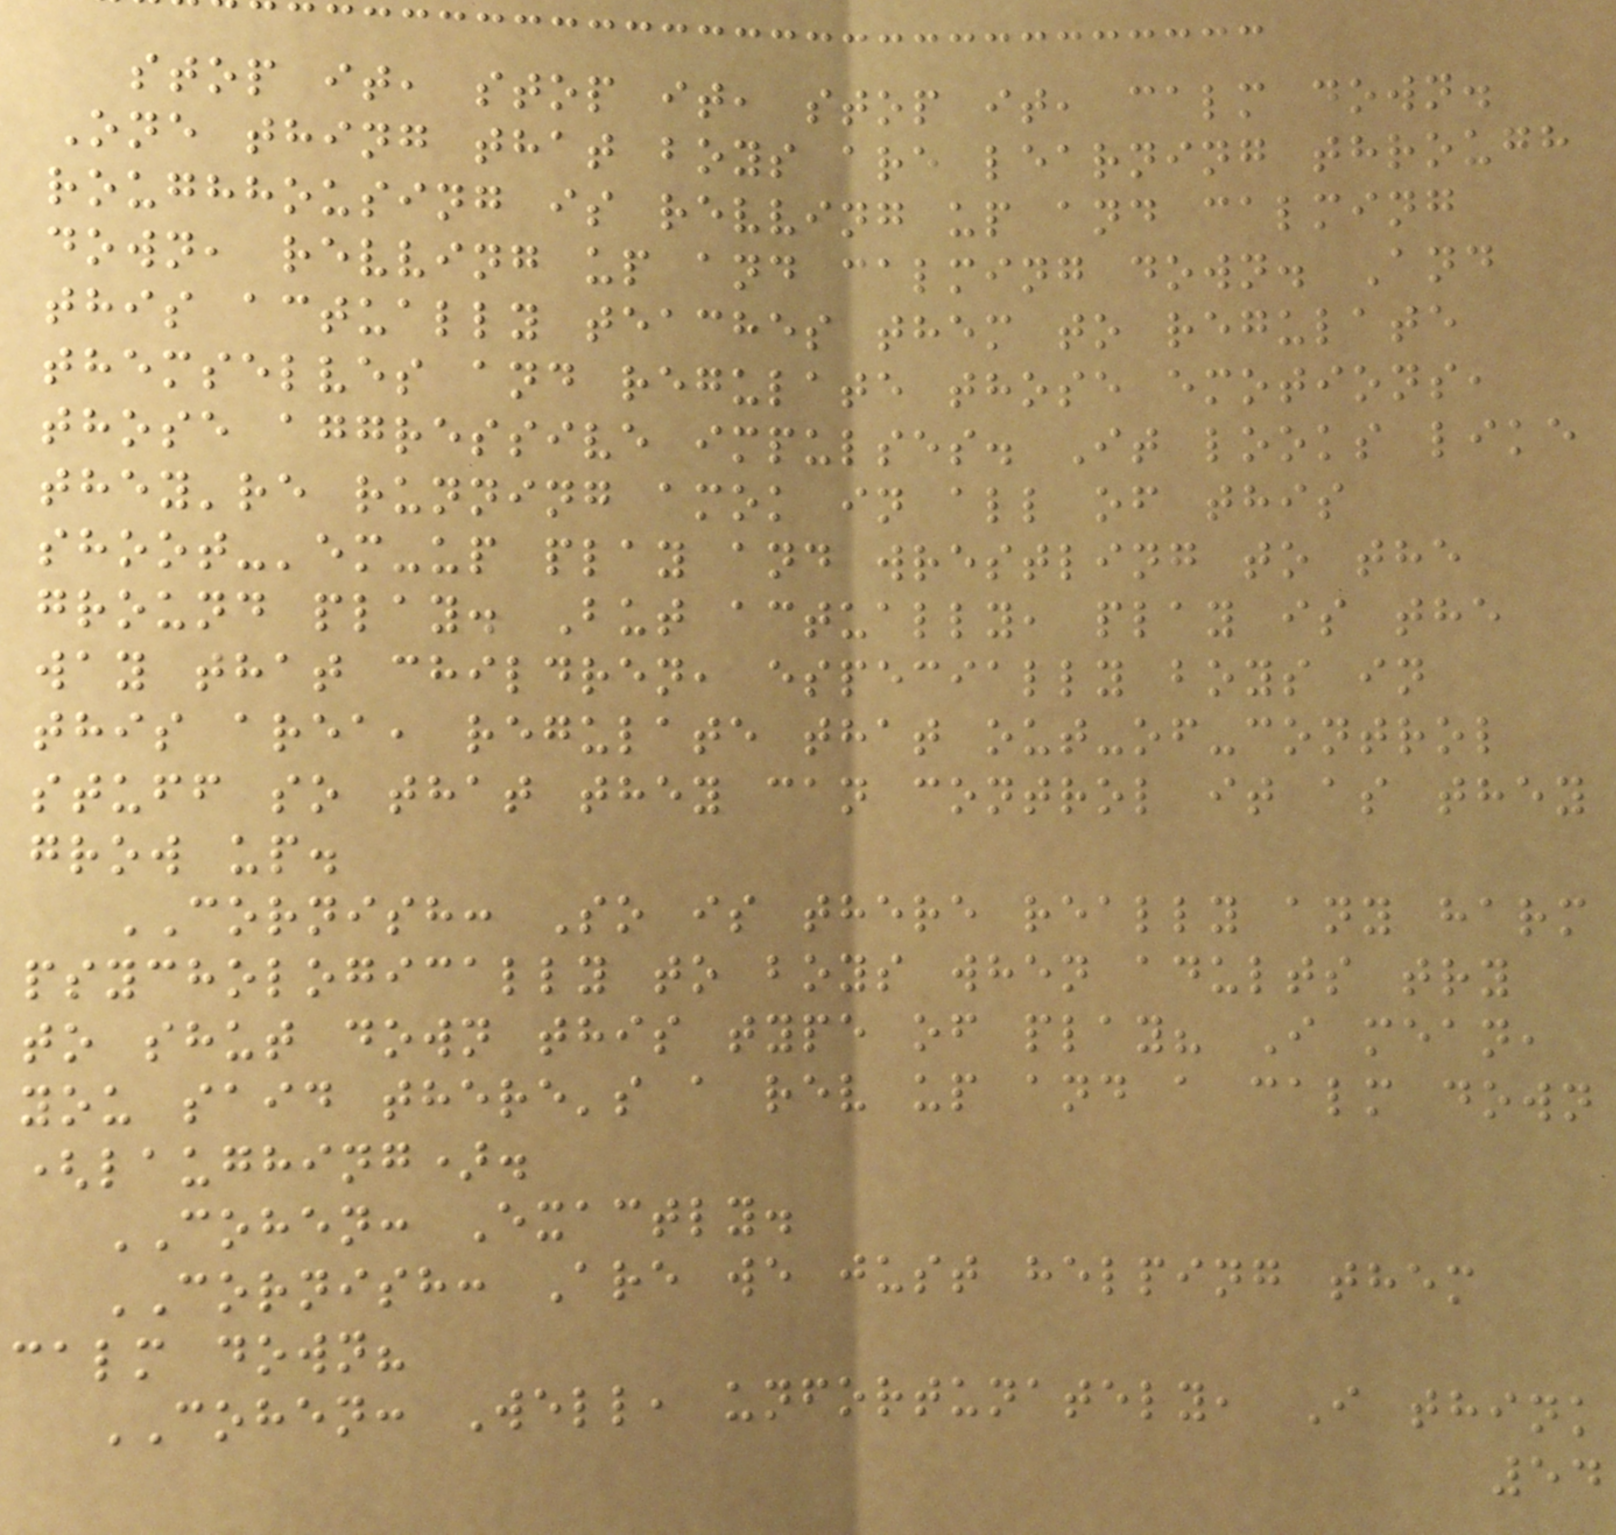stop it, stop it, stop it, calm down.
One thing that boys are learning through
roughhousing is revving up and calming
down, revving up and calming down. And
this actually teaches them to regulate
themselves and regulate those emotions,
those aggressive impulses. It looks like
they're running amok in all of this
shoot-'em-up play and wrestling to the
ground play. But actually, play is the
way that children, especially boys in
this area, regulate that out-of-control
stuff so that they can control it as they
grow up.
CORNISH: So is there really any harm
psychologically to boys when adults try
to shut down this type of play? I mean,
you said there's a rev up and a calm down
(laughing).
COHEN: Exactly.
CORNISH: Are we just helping them
calm down?
COHEN: Well, unfortunately, I think
54
